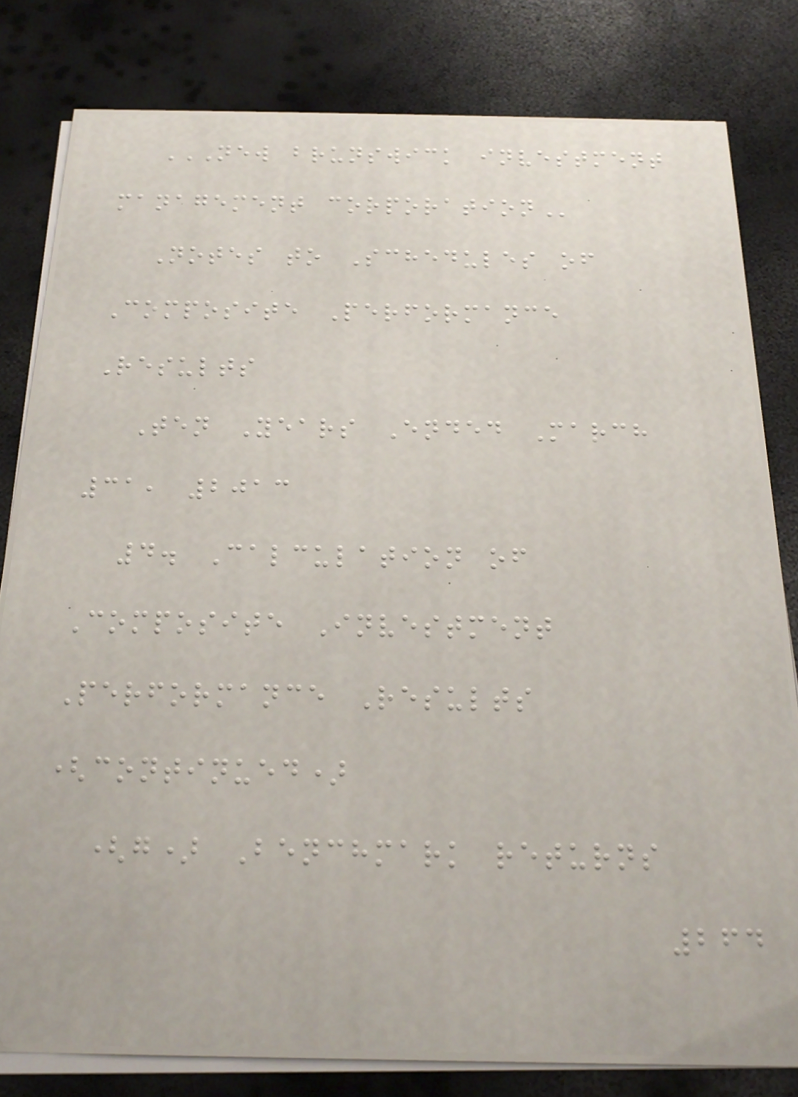NEW BRUNSWICK INVESTMENT
MANAGEMENT CORPORATION
Notes to Schedules of
Composite Performance
Results
Ten Years Ended March
31, 2013
4. Calculation of
Composite Investment
Performance Results
(continued)
(g) Benchmark returns
264
